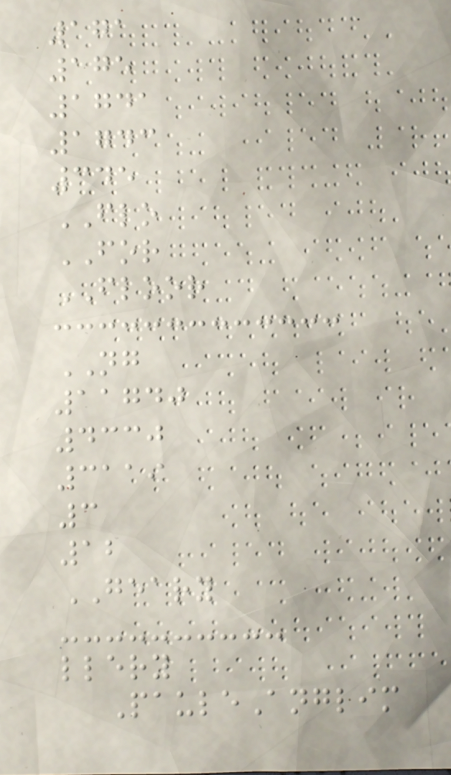171
175
1741
1743
345
FLO
FOR
FLOOR
NG
11740
4330
3119
3
12
GEARY
llery
PauleAnglim
